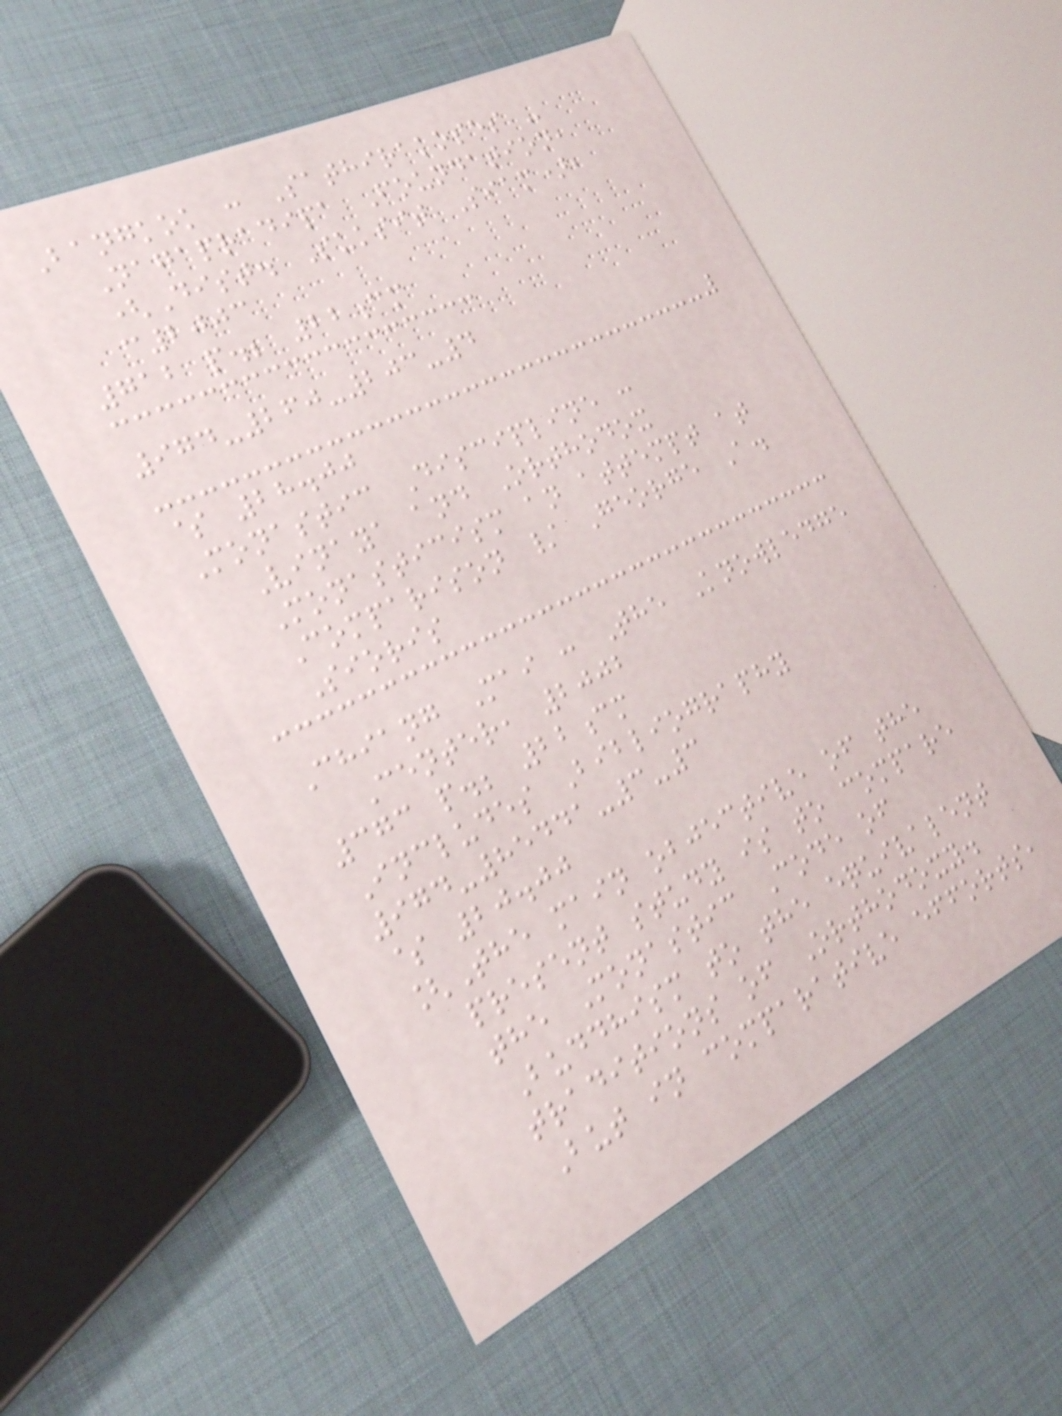Bangkok : Sathirakoses -
Nagapradipa Foundation,
(Dist. Suksit Siam),
c2003
712 p.; 22cm
974-260-203-4
$ 28.00
Monastic Discipline :
Vinaya and Orthodox
Monasticism an attempt at
Comparison / George A.
Sioris
Chiang Mai : The Knowledge
Center, 2002
373 p.; 22cm
Includes Bibliography
974-85441-3-3
$ 20.00
[The main objective of the
present study is to compare
the Monastic Code of
Buddhism to the equivalent
traditions of Orthodoxy.
But in comparative efforts,
